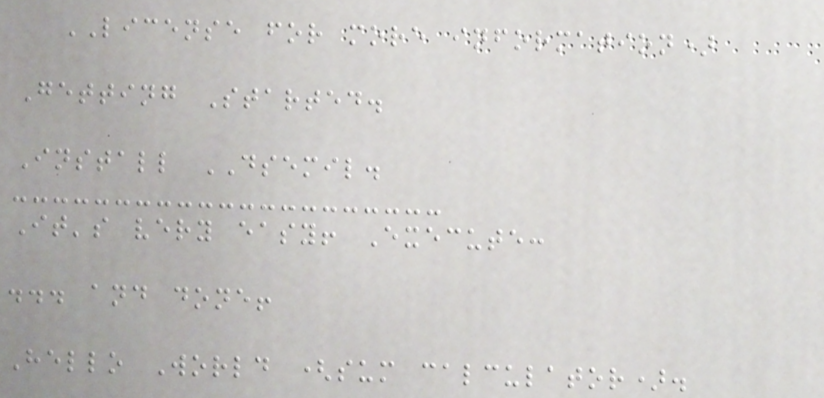LICENSE for more information)
Getting Started.
Install DSEMIL.
It's very easy! Execute:
... and done!
Hello World (sum calculator).
